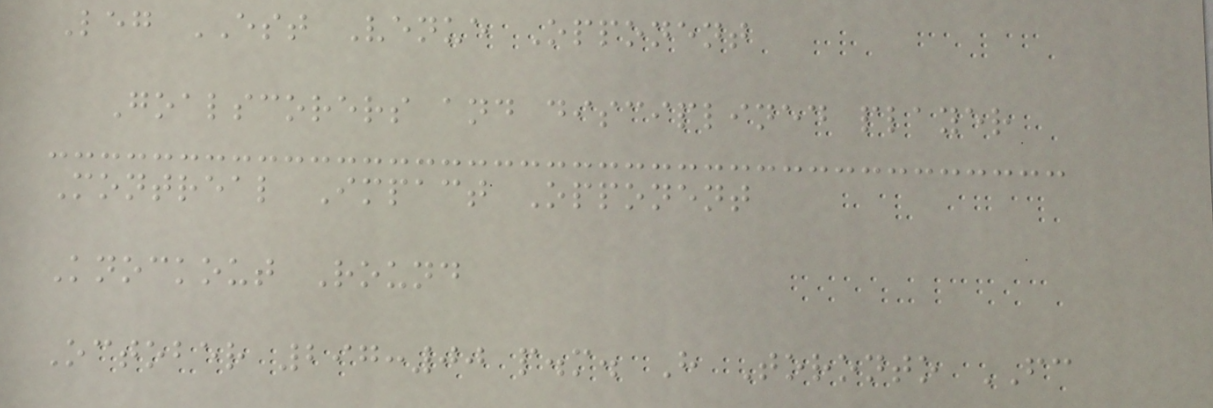Leg EST Venue Opponent
Goalscorers and disciplined player
Montreal Impact Opponent
Knockout Round
October 297:00 p.m. H Toronto FC
